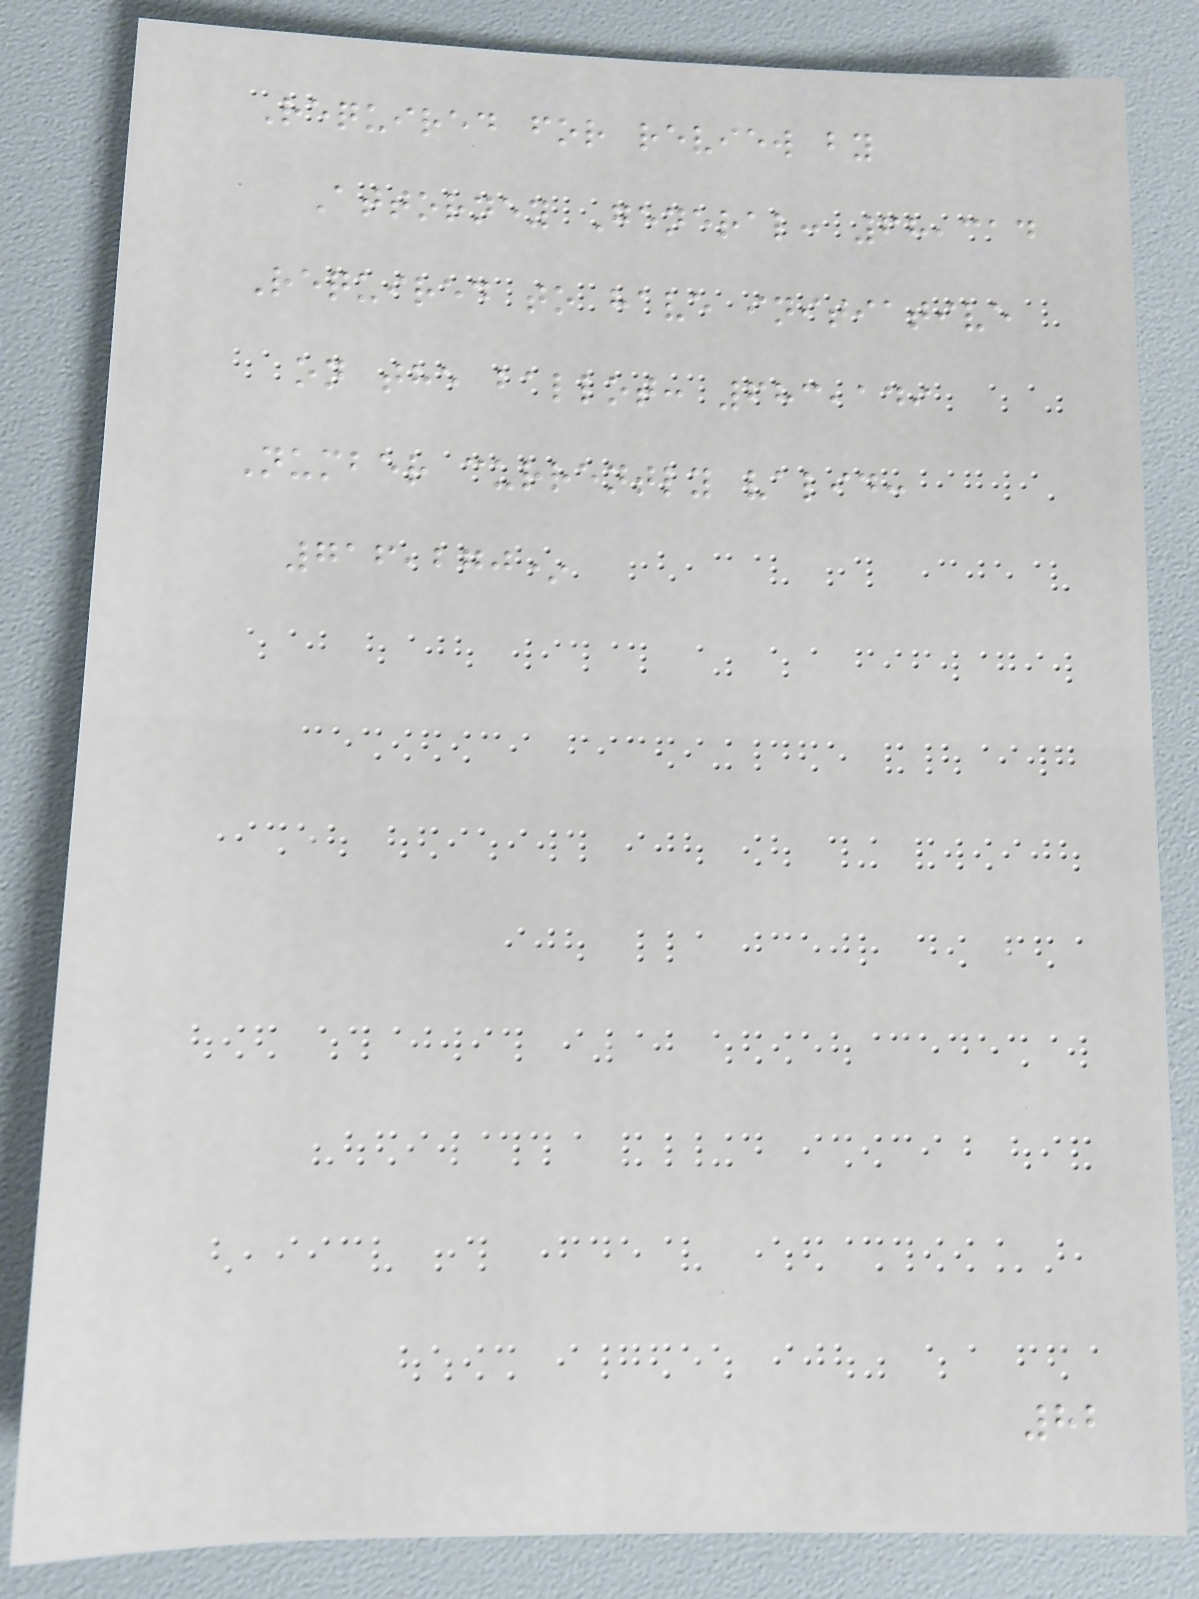Required for review by
Attorney General: 68,314
Required to have initiative
on the ballot: 683,149
Number currently valid:
716,270*
82
